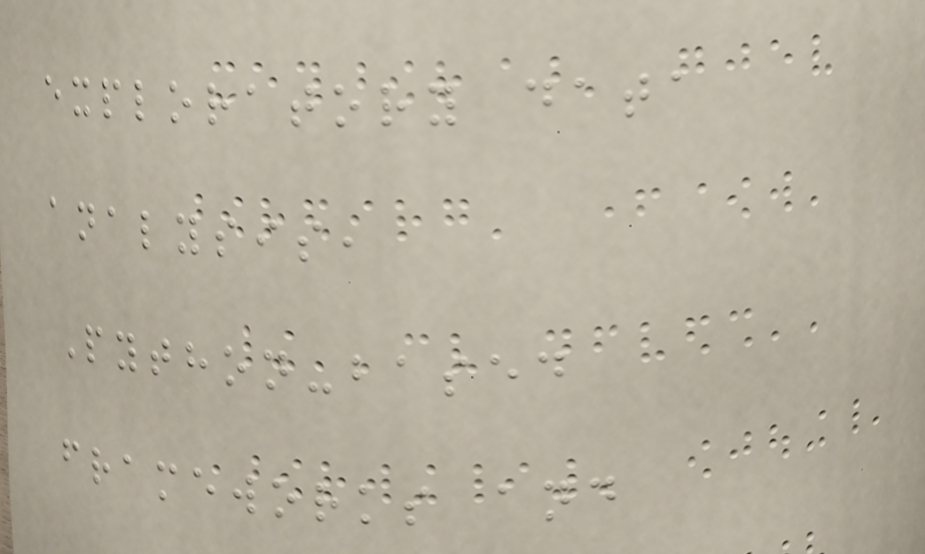exploratory data
analysis,
Python-based
frameworks and
